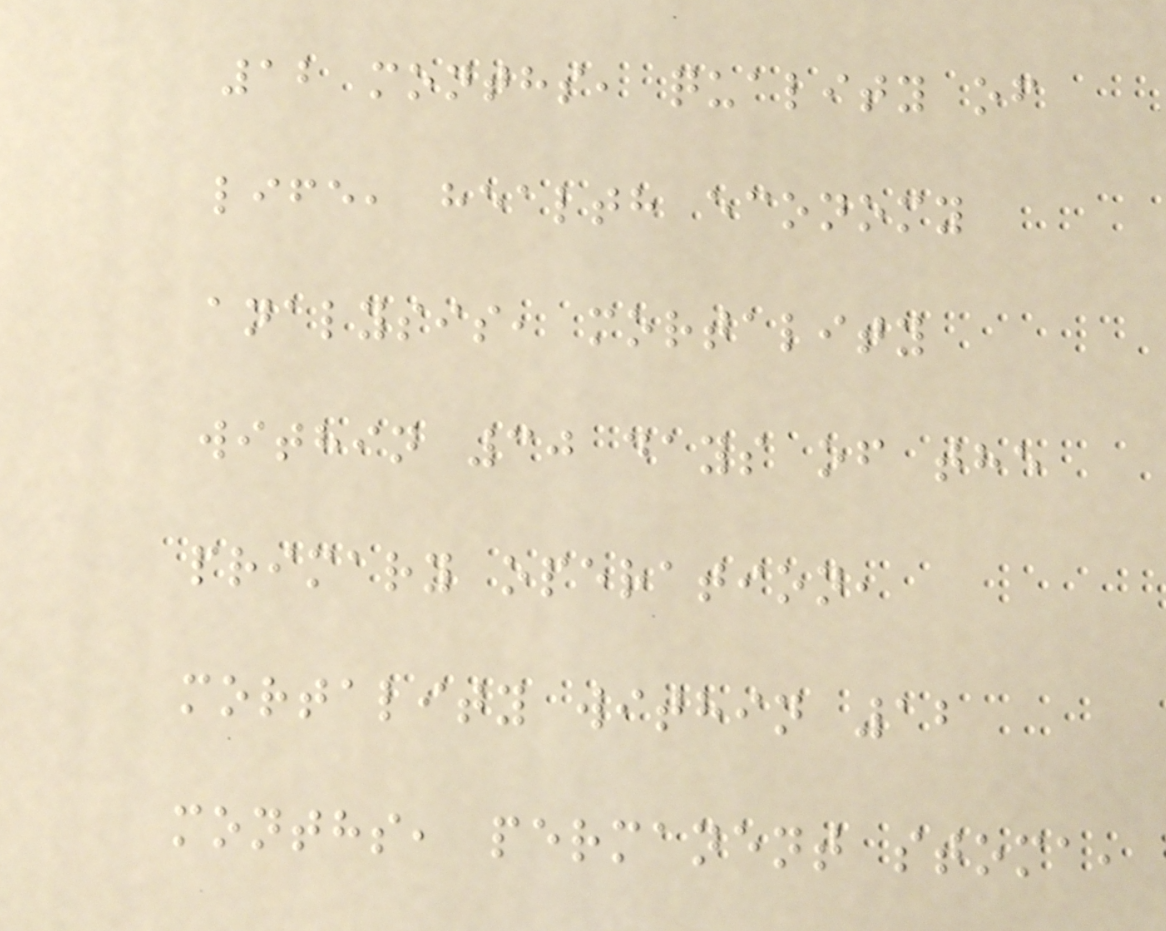12 months, quality of
life, health economy
analysis, mortality
within 30 days of the
primary operation,
mortality within 12
months, permanent stoma,
